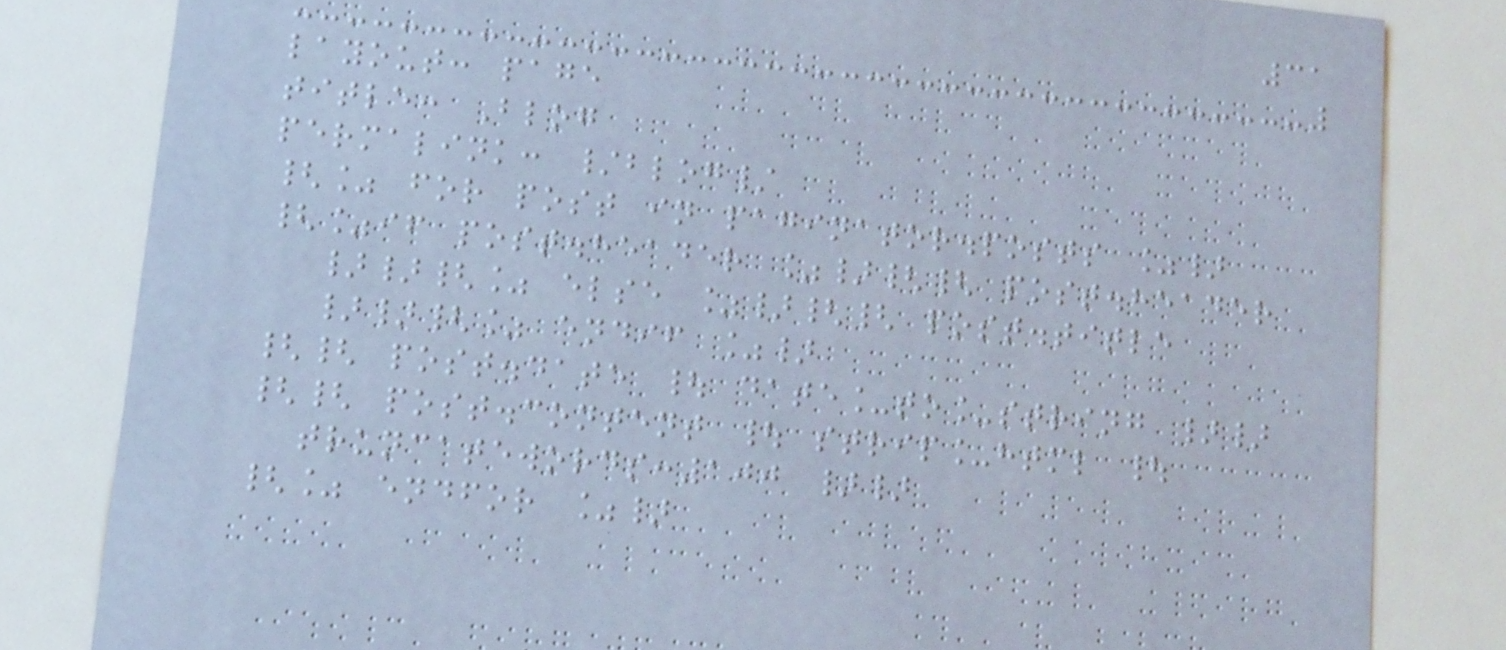31
layout: page
title: Blog
permalink: /blog/
{% for post in paginator.posts %}
{%if post.header %}{{ post.header
}}{% else %}{{ post.title
}}{% endif %}
{{ post.date | date_to_string }}
{{ post.content | strip_html |
truncatewords:100 }}
{% endfor %}
